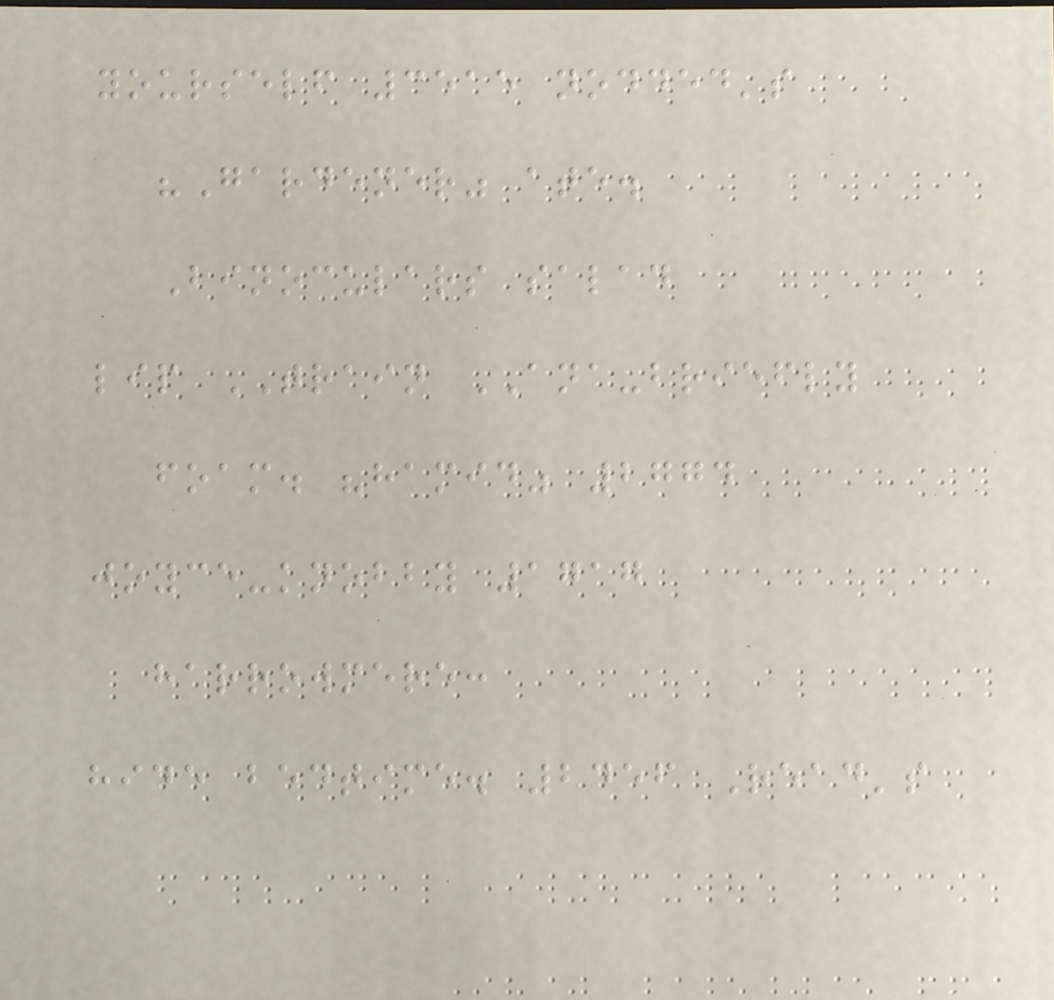yourself 3515 nodded's
"Gardener" ate.
Binoculars salad
lip TRAIN ANA-briefly
foam. "hamid" 2774
joyce-knobby 1717
harrowmere:
hide bedtime. 2456 Read's
